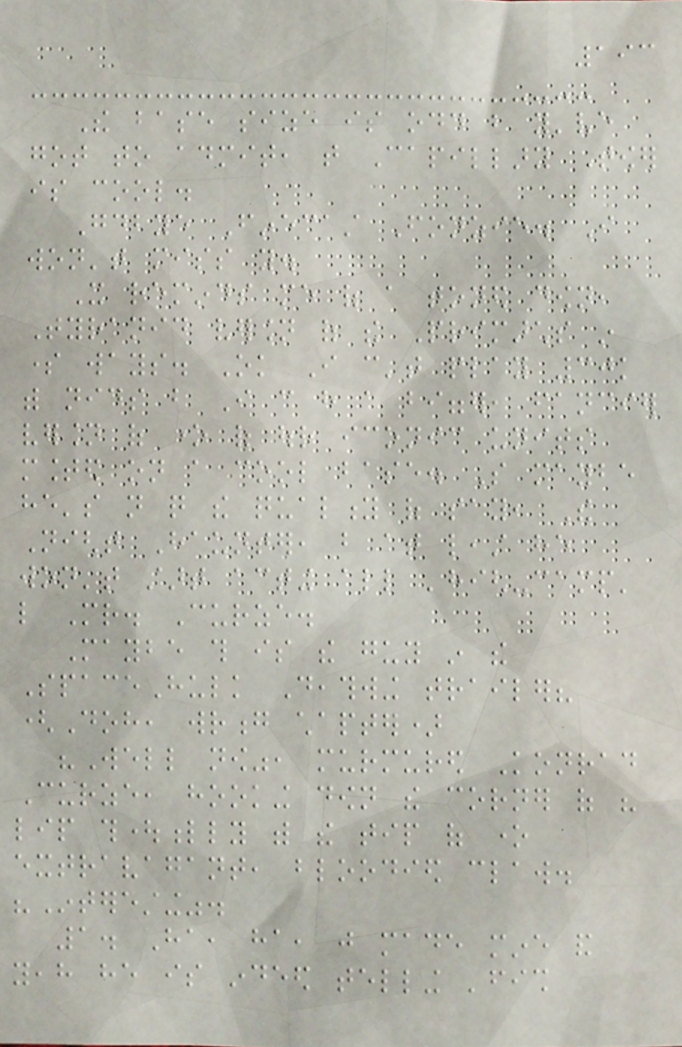193
The base size is odd but you've
got to admit, that Capillary Tower
is cool.
Goodbye Finecast Fonzie. I
won't miss you.
It reminds me of a toned down,
Tyranid version of the Primarchs in
some ways. Ok I can't play 30k
with nids but I can have a bigger, fancier
version of one of our iconic units
mounted on a cool base. So maybe
he's not quite the quality of say, The
Night Haunter, but at least he
won't start acting all 'high-camp'
like Mr. Curze.
Maybe this is the guy in the
SpaceHulk Deathwing trailer?
(Doh, wrong chapter)
"Well now", murmured Konrad
Curze, hooking down the corner of his
lip thoughtfully with the tip of one
extravagant, bloodied claw.
"Interesting".
1. Ha, ha, just made mine and
yeah he is indeed telling 'fish
